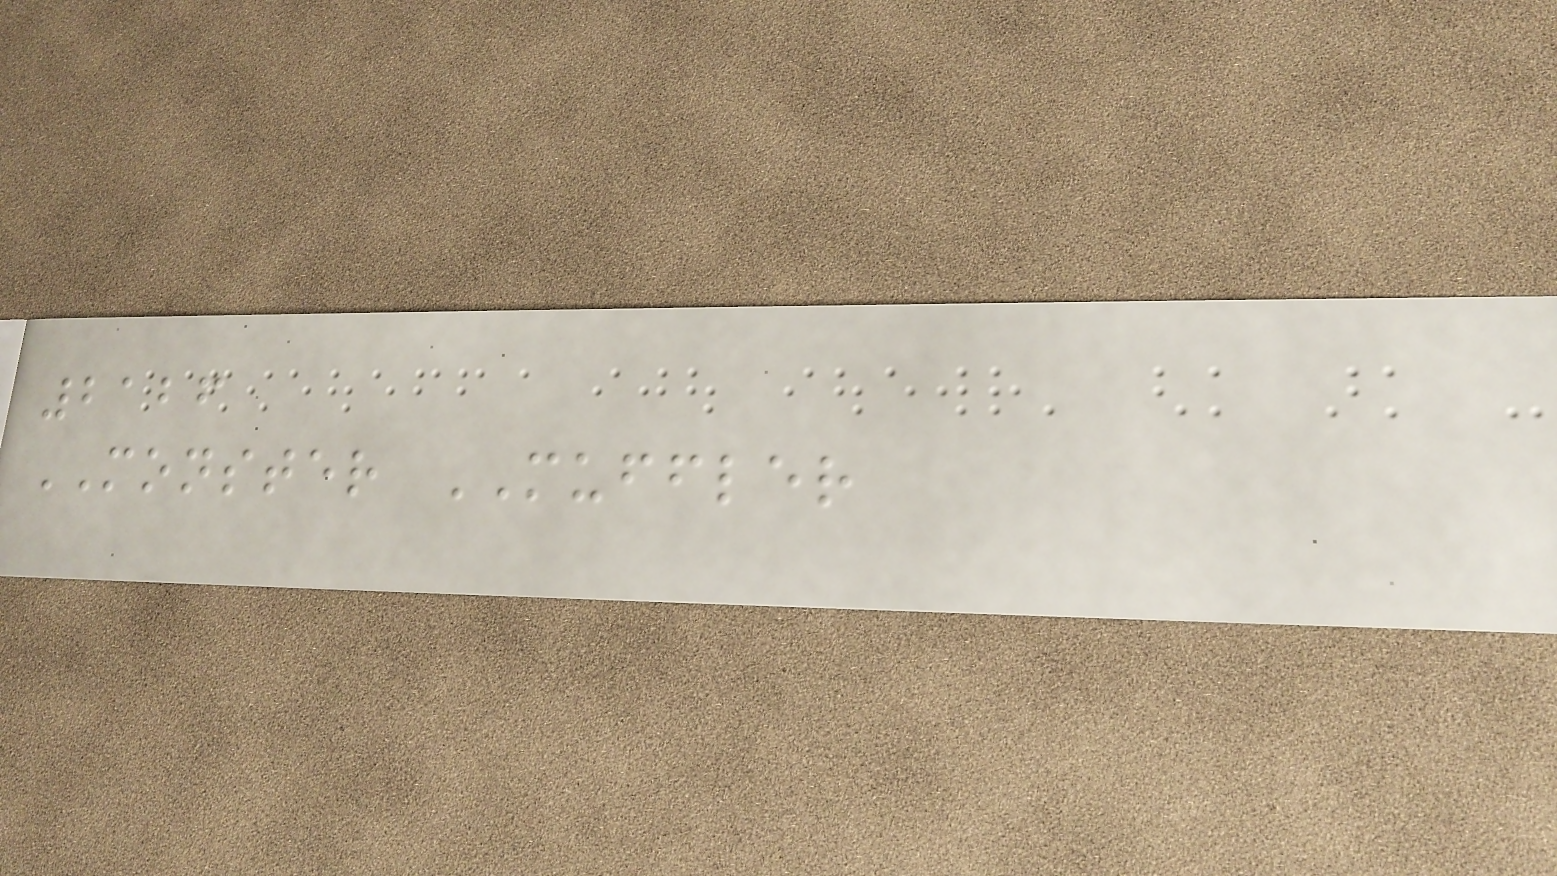2126
MONSTER MUFFLER
